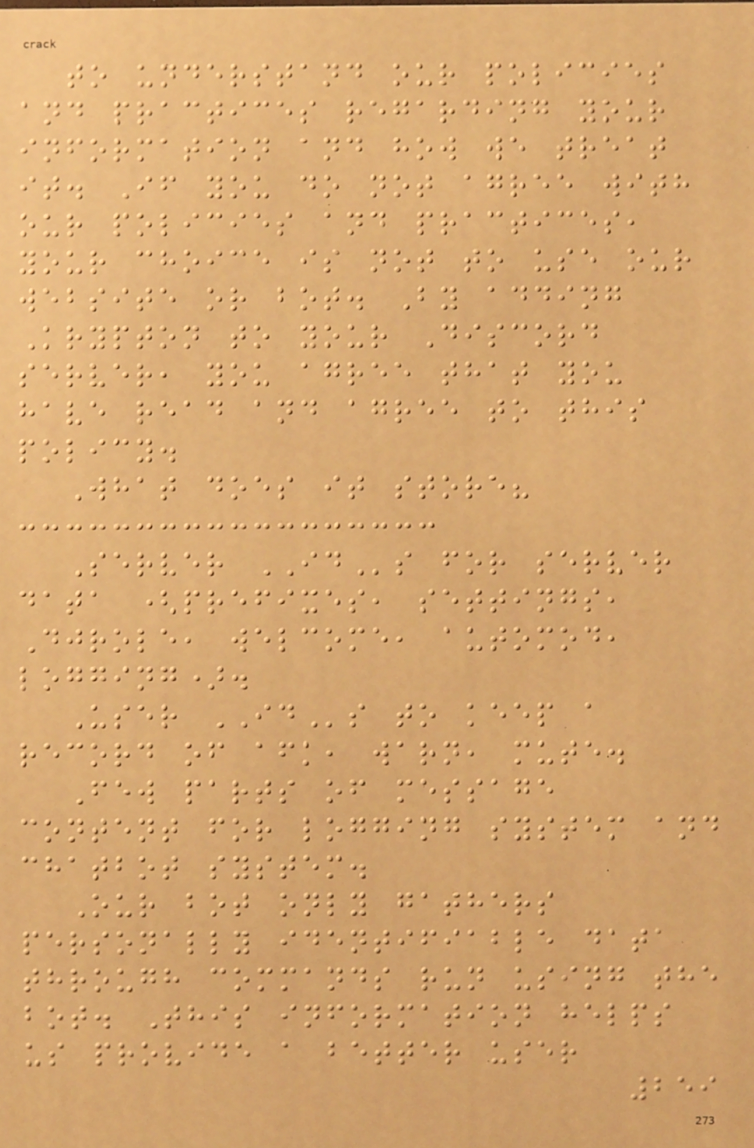to understand our policies
and practices regarding your
information and how we treat
it. If you do not agree with
our policies and practices,
your choice is not to use our
website or bot. By adding
Krypton to your Discord
server, you agree that you
have read and agree to this
policy.
What does it store?
Server IDs for server
data (prefixes, settings,
Djrole, welcome, automod,
logging).
User IDs to keep a
record of afk, warn, mute.
Few parts of message
content for logging system and
chatbot system.
Our bot only gathers
personally identifiable data
through commands run using the
bot. This information helps
us provide a better user
259
